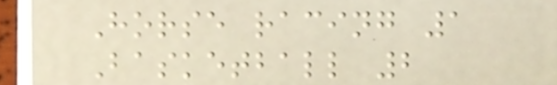Horse racing 1
Basketball 2
